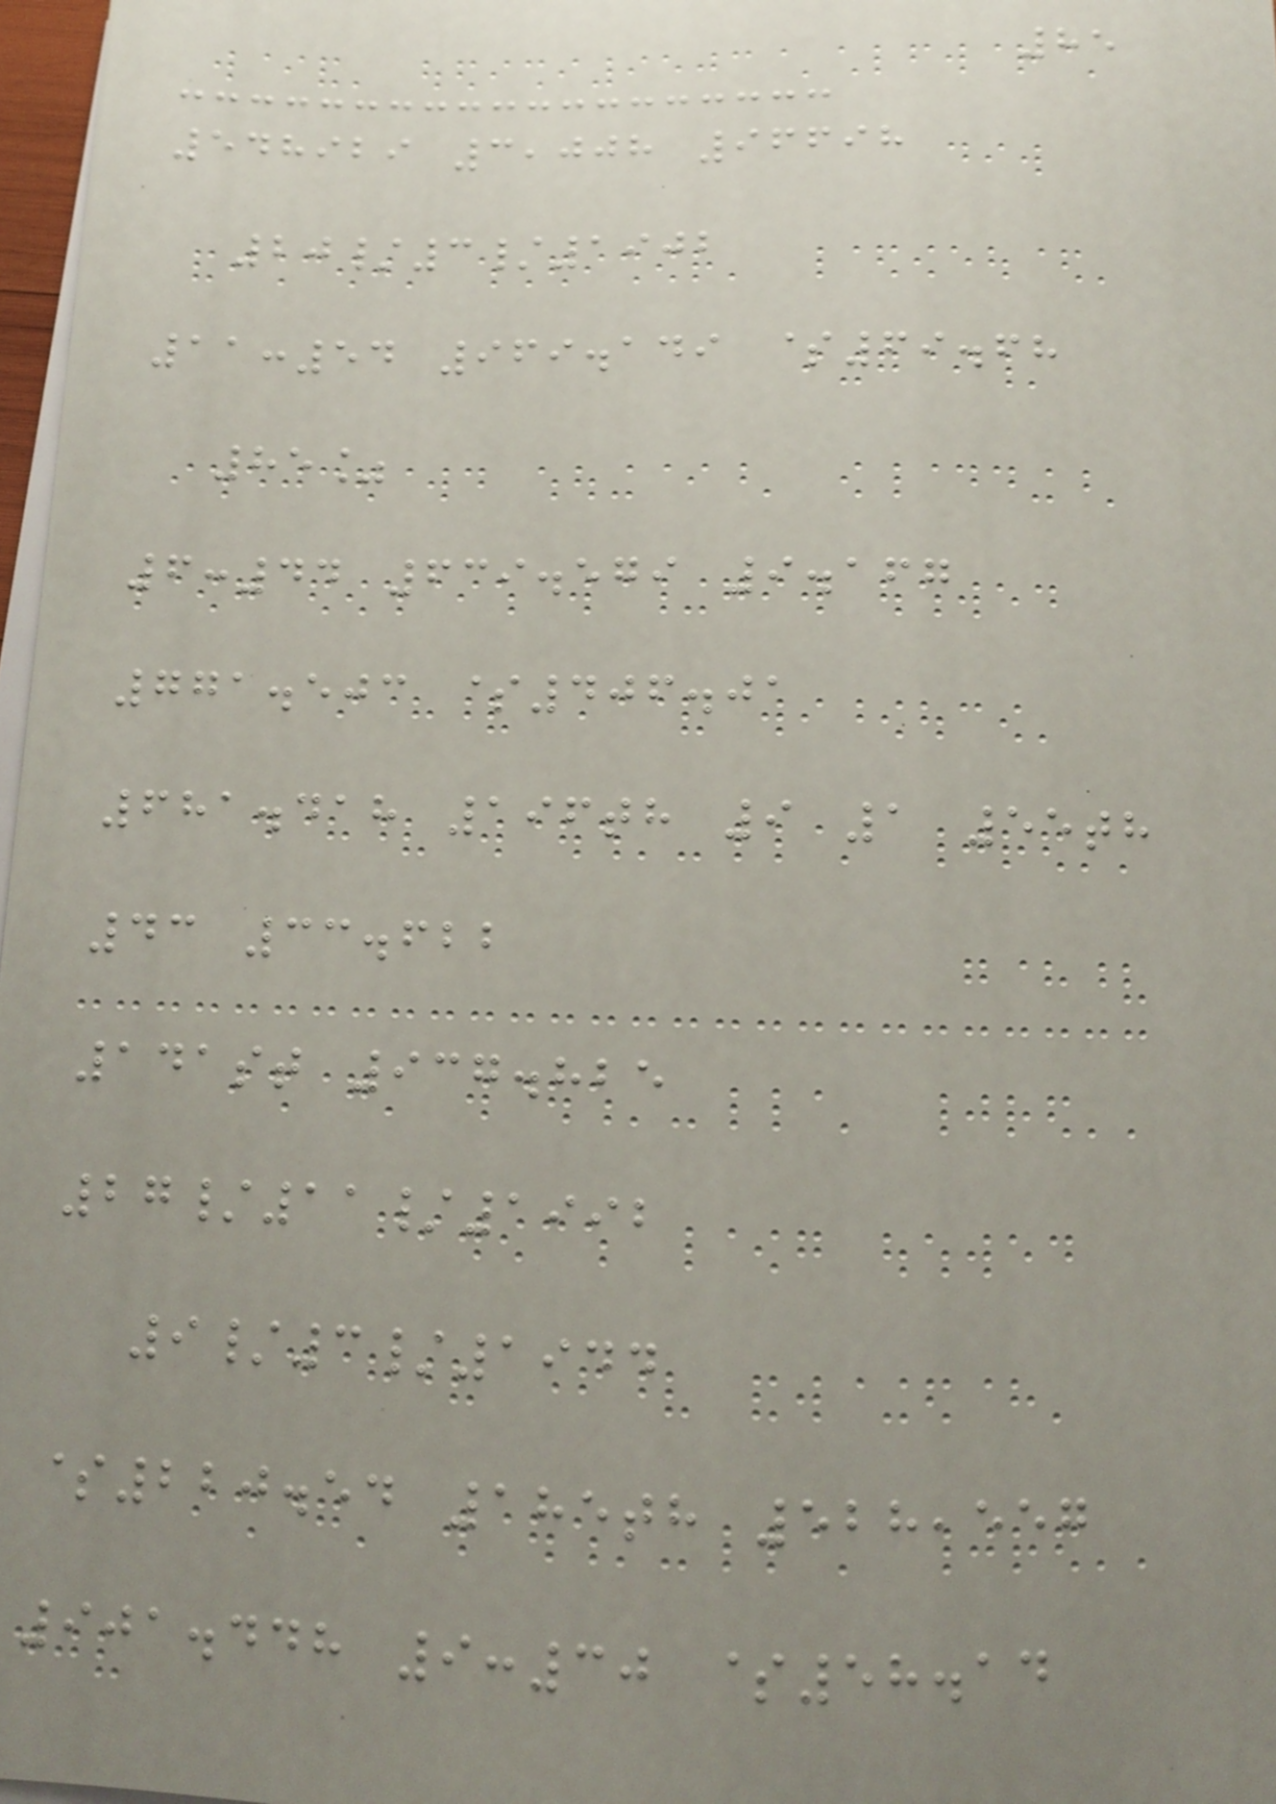85
548929 3,008 96698
20/3/1902
11:54 969.149 $69.68
85%
6:44 639.579 9.167
771.503 $406.01
681.418 196th 9 1 55th
43 33.622
141st 937.825
27/11/1992
9/3/1944
$220.54 185th 528,557
901.448 9:30 $58.14
